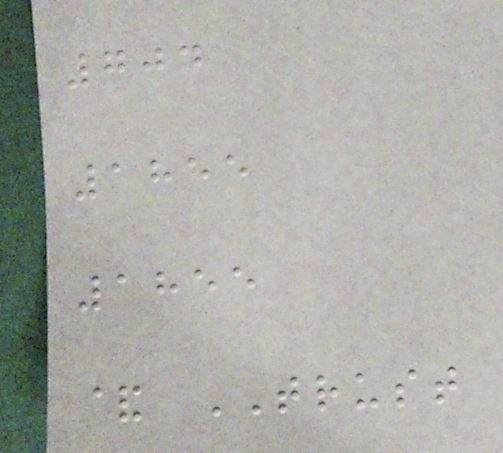704
1855
1855
& TRUST
